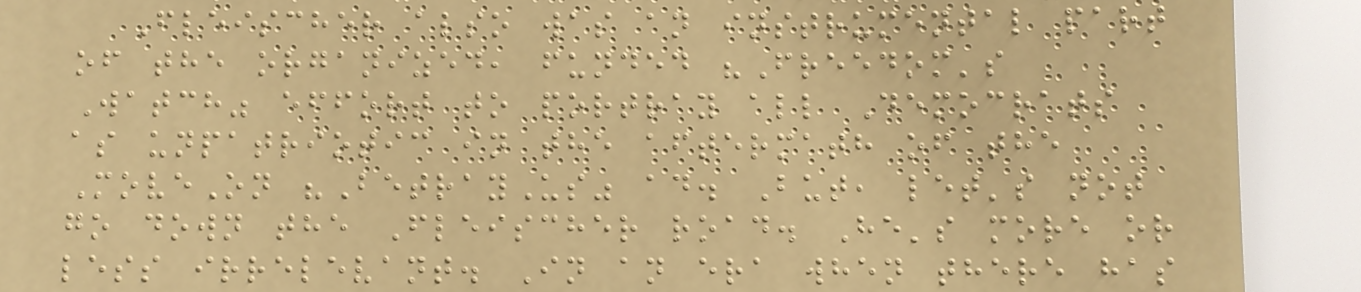Fleischer also was an instrumental part
of the organized, funded "Freedom's
Watch" effort to portray all Democrats
as unpatriotic in the aftermath of the
MoveOn "BetrayUs" ad. But, let's not
go down the Fleischer road. He's more or
less irrelevant. In an era when there has
